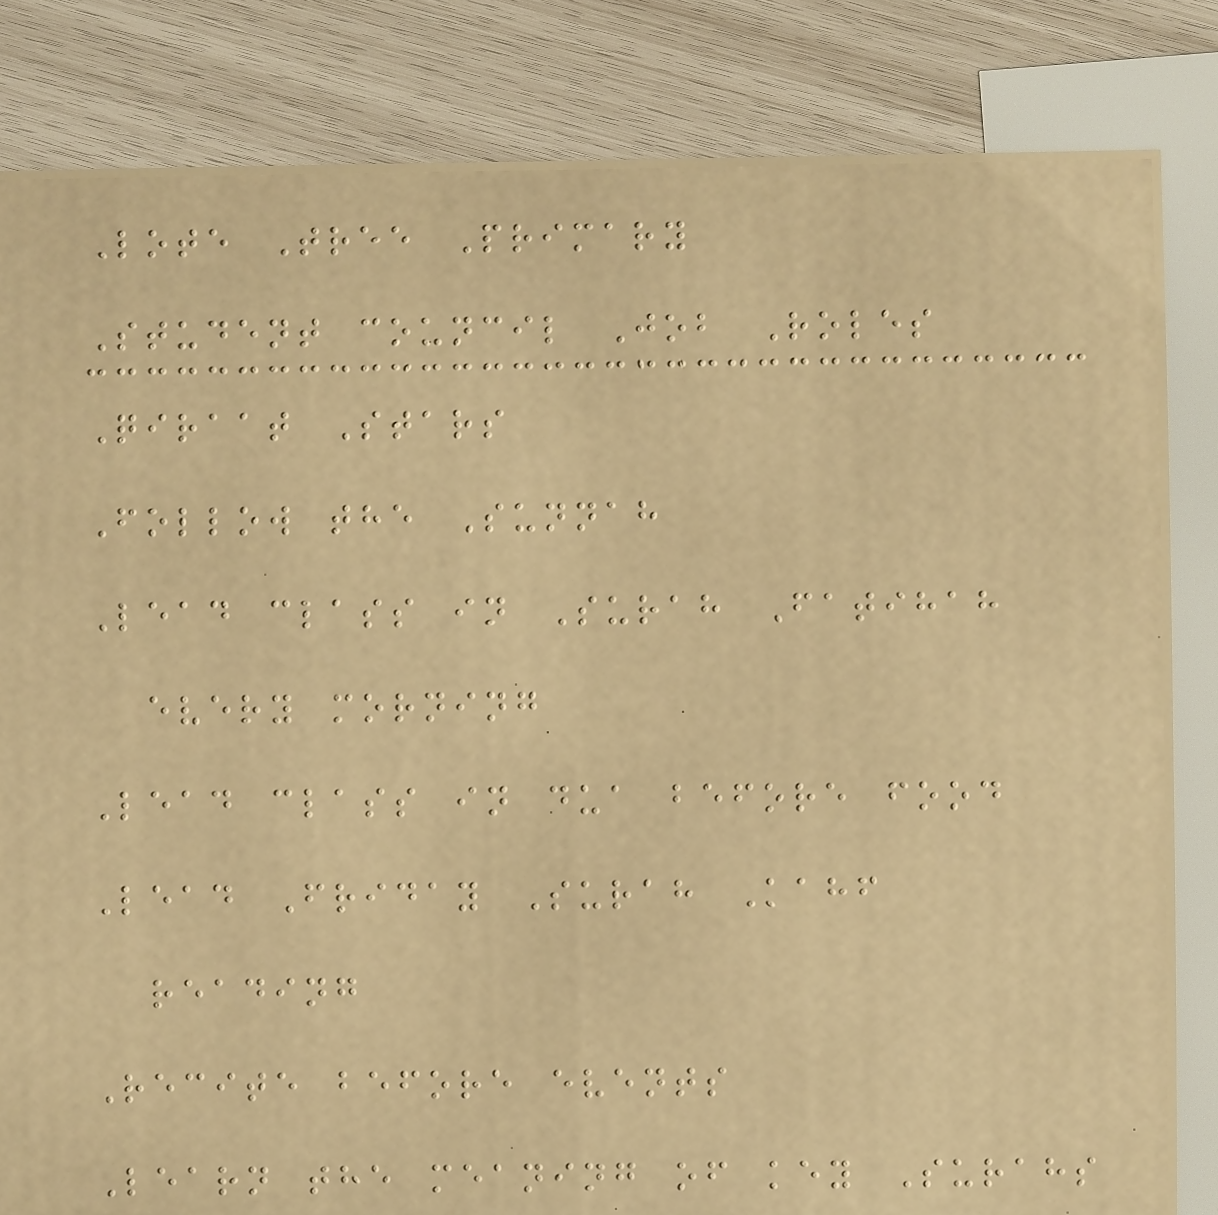Lote Tree Primary
Student council Job Roles
Qiraat Stars
Follow the Sunnah
Lead class in Surah Fatihah
every morning
Lead class in dua before food
Lead Friday Surah Kahf
reading
Recite before events
Learn the meaning of key Surahs
